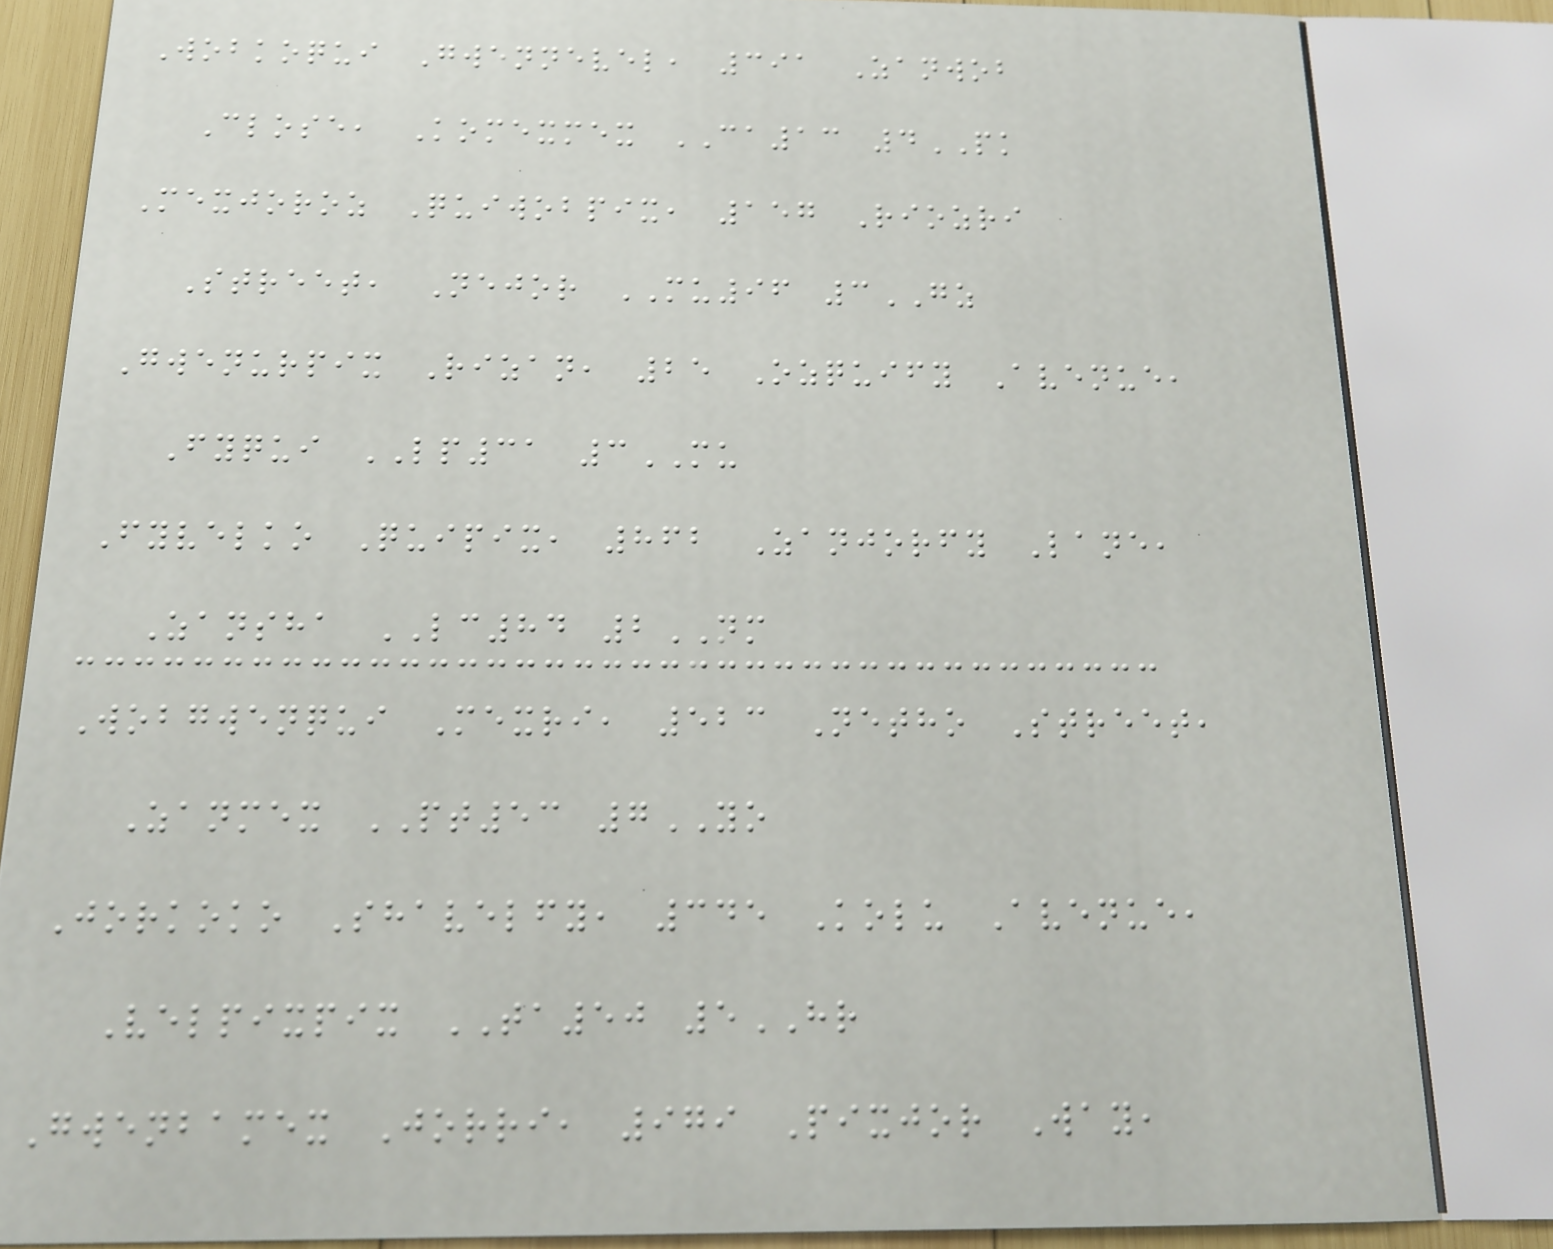Wobkoqui Gwennevel, 391 Zanwob
Close, Komexmex CA13 4PK
Mexjoroz Quiwobpix, 157 Riozri
Street, Nejor MU96 3GZ
Gwenurpix Rizan, 25 Ozquify Avenue,
Fyqui LP31 3MU
Fyvelko Quipix, 862 Zanjorfy Lane,
Zansha LC84 2NM
Wobgwenqui Mexri, 523 Netho Street,
Zanmex PT53 7YO
Jorkoko Shavelfy, 345 Kolu Avenue,
Velpixpix TA50 5HR
Gwenbamex Jorri, 979 Pixjor Way,
